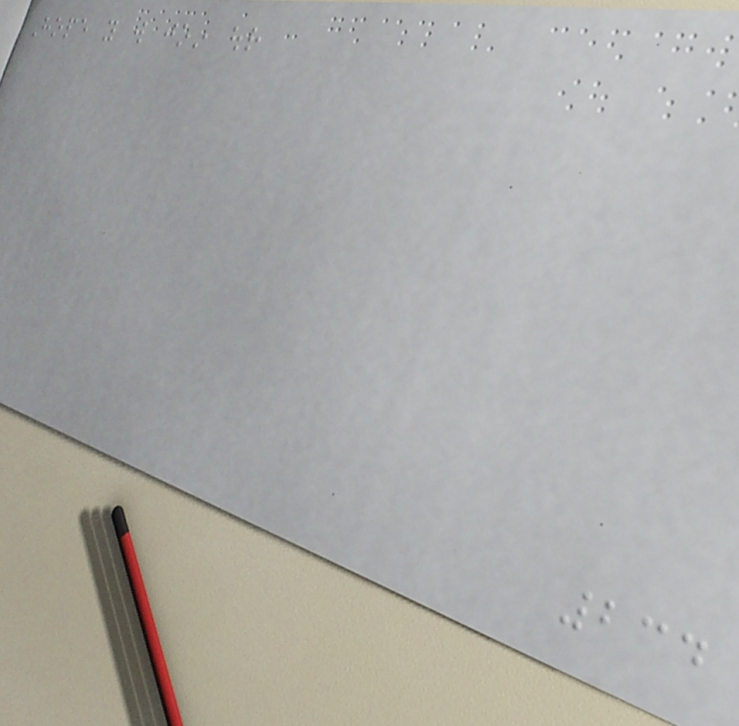Hope you will join our
234
